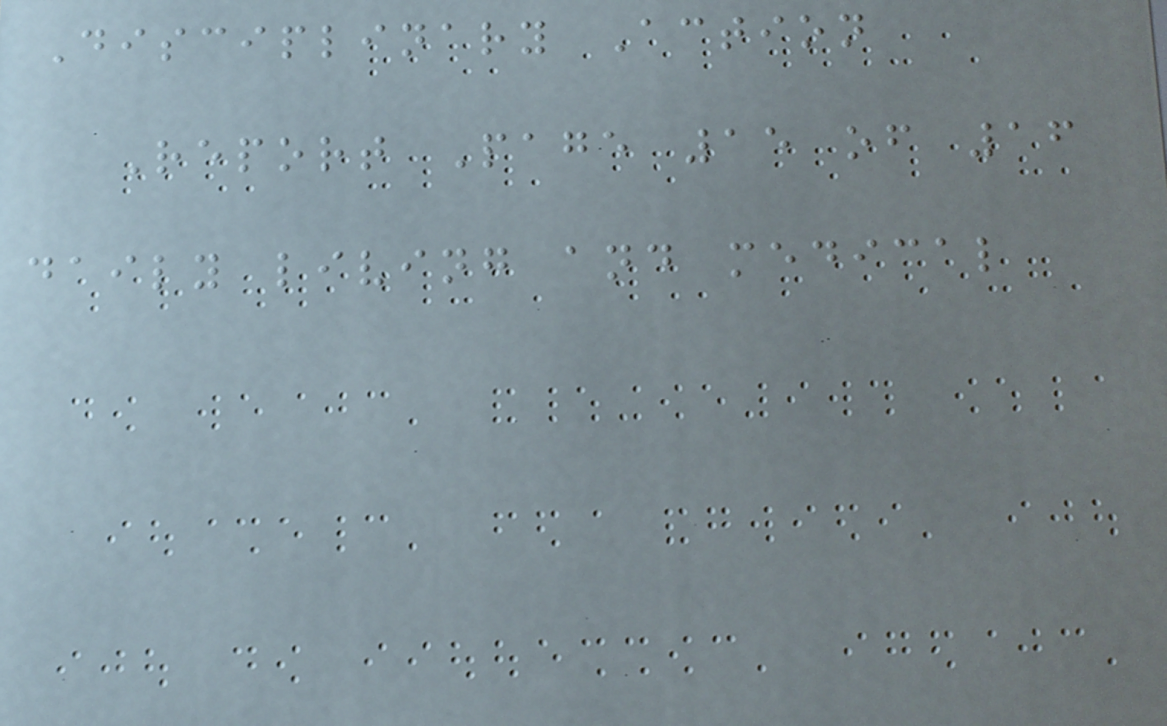Disciplinary Action
Report Page 15 of 16
daily living and medical
